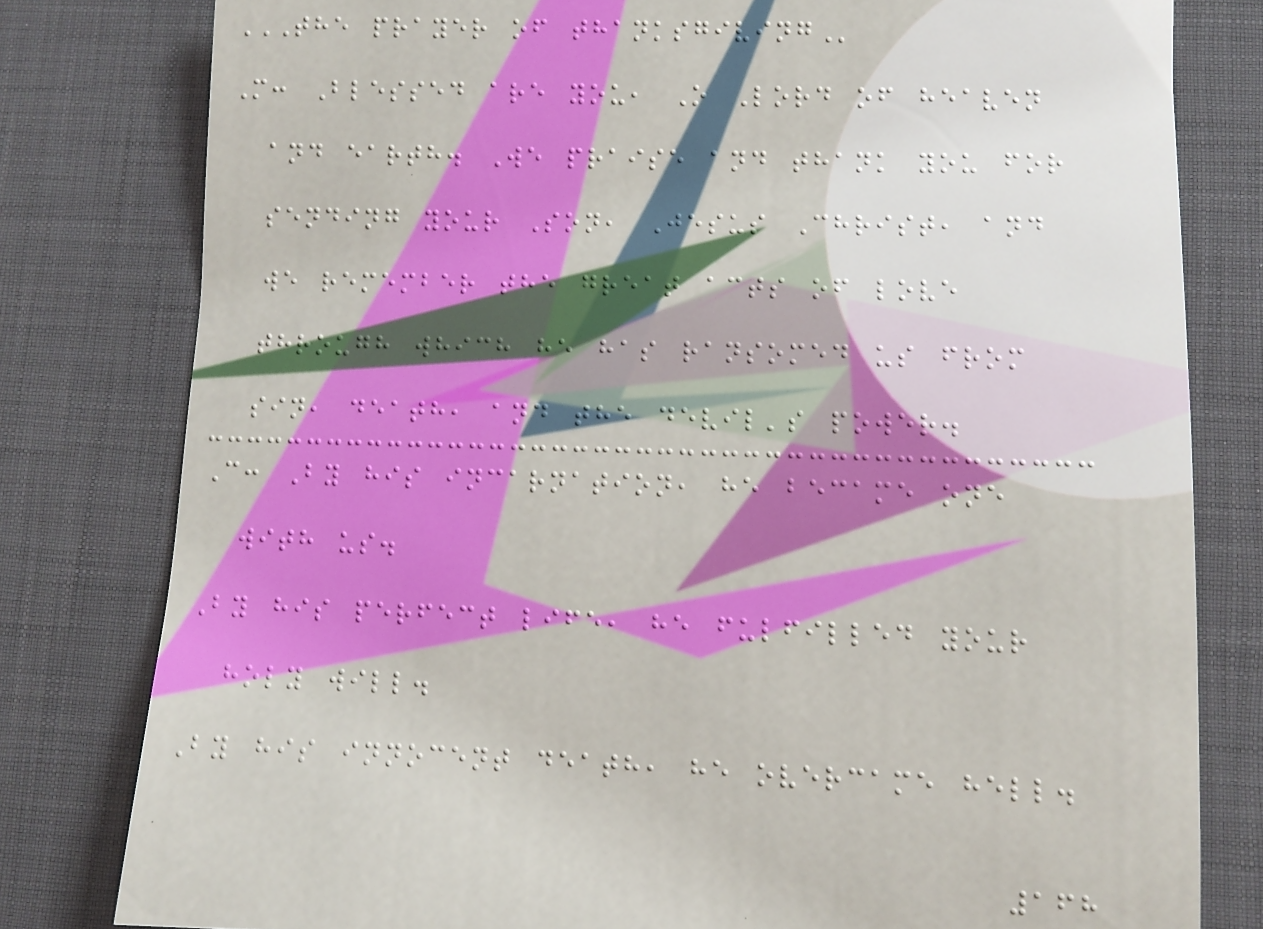THE PRAYER OF THANKSGIVING
M: Blessed are you, O Lord of heaven
and earth. We praise and thank you for
sending your Son, Jesus Christ, and
we remember the great acts of love
through which he has ransomed us from
sin, death, and the devil's power.
C: By his incarnation, he became one
with us.
By his perfect life, he fulfilled your
holy will.
By his innocent death, he overcame hell.
168
